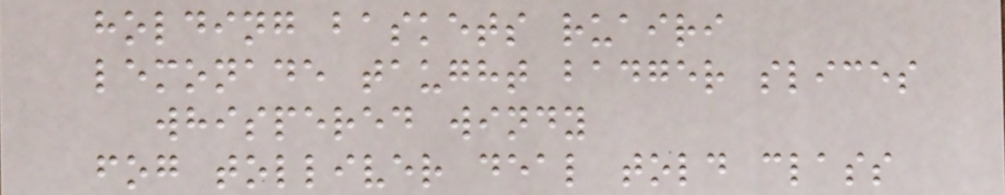holding baskets ruairi
lemonade taught badger slices
whispered windy
fog tolliver deal told class
